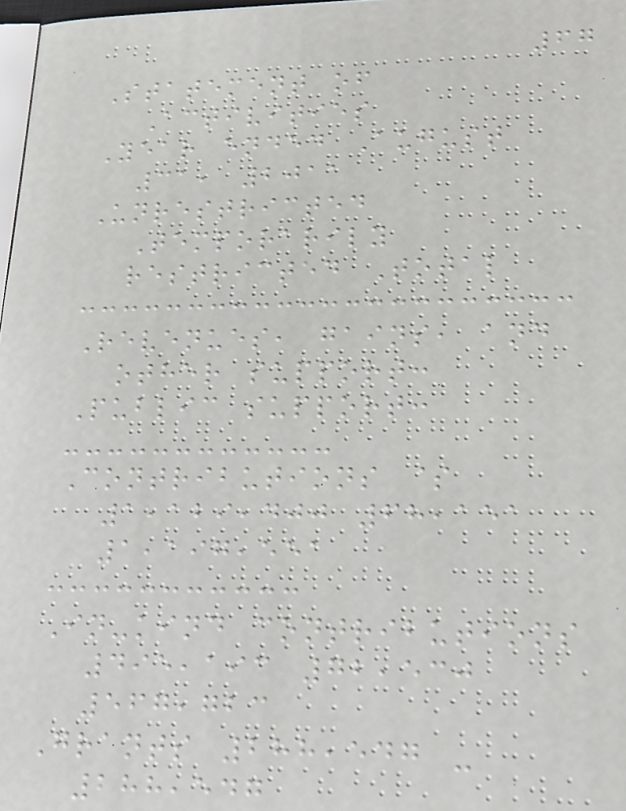67
Statement of
Activities
Year ended August
31, 2011
Unrestricted
Temporarily
restricted Total
Revenues, gains, and
other support:
Public support:
Contributions $
1,129,400 68,151
1,197,551
In-kind contributions
495,193 72,530
567,723
Grants 288,547 -
288,547
